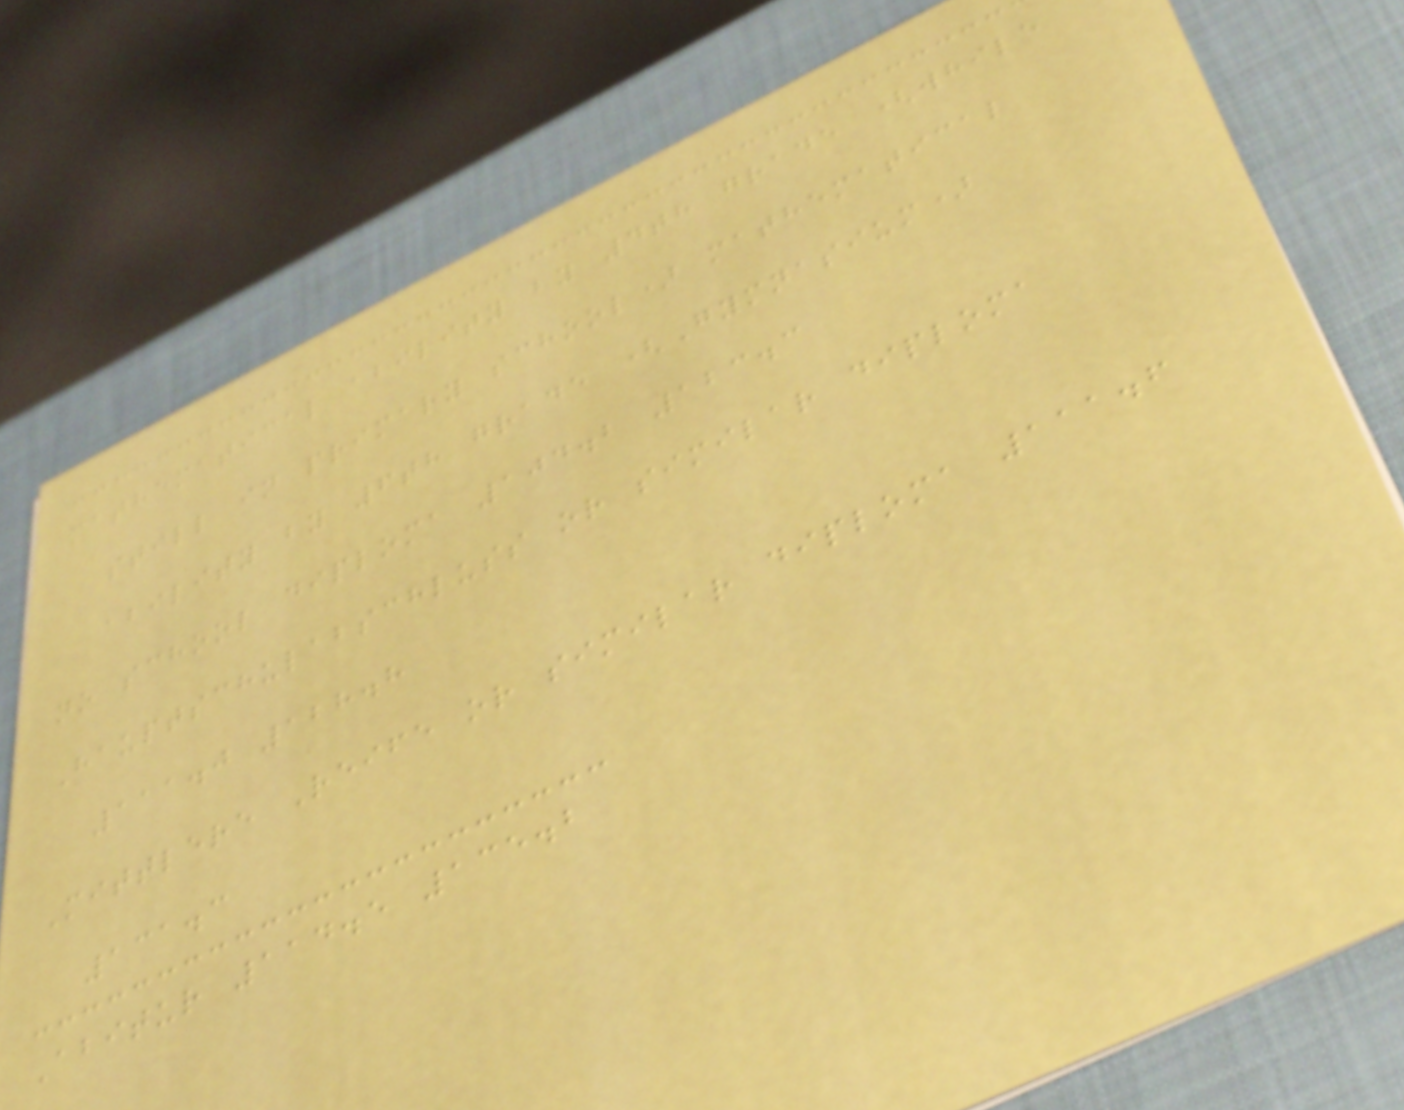mathematical ability by 4th grade (while
still in primary school) mathematical
ability by 6th grade (Gymnasium)
no school diploma 104.2 123.3
Hauptschulabschluss or similar diploma
111.0 128.8
Mittlere Reife or similar diploma 111.6
131.3
Abitur 114.5 135.2
